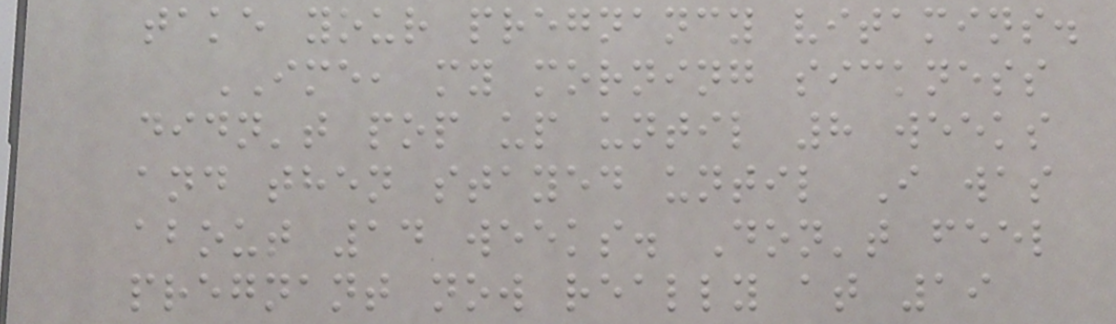take your pregnancy vitamins.
IME, my morning sickness
didn't pop up until 8 weeks
and then stayed until I was
about 14 weeks. Don't feel
pregnant now really at 19
